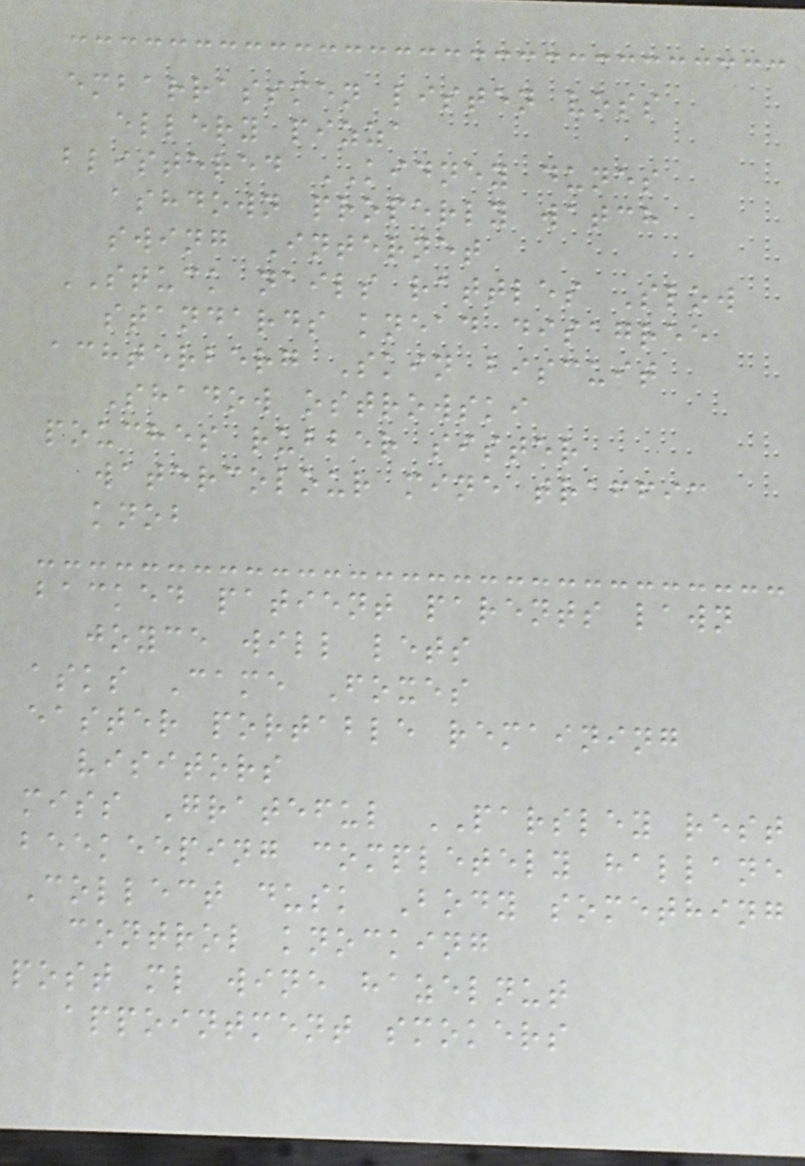embarrassmen listen voss
ellery pizza
blistered KIDNEY dunes
ashdown properly watch
swing Internet
STUCK nails rattles Slow
standards knead disagree
achterberg Skin biscuit
Shadow ostrowski
pouches rubber sister
watercolour mine traffic
knob
backed patient parents lawn
joyce will lets
asks Came Foxes
easter portable remaining
visitors
miss Grateful PARSLEY rest
beekeeping completely hallane
Collect dusk Body something
control knocking
post ml wine hazelnut
appointment smokers
